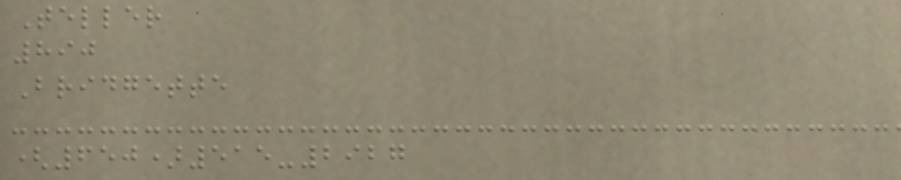Teller
890
Bridgette
(650)515-2927
